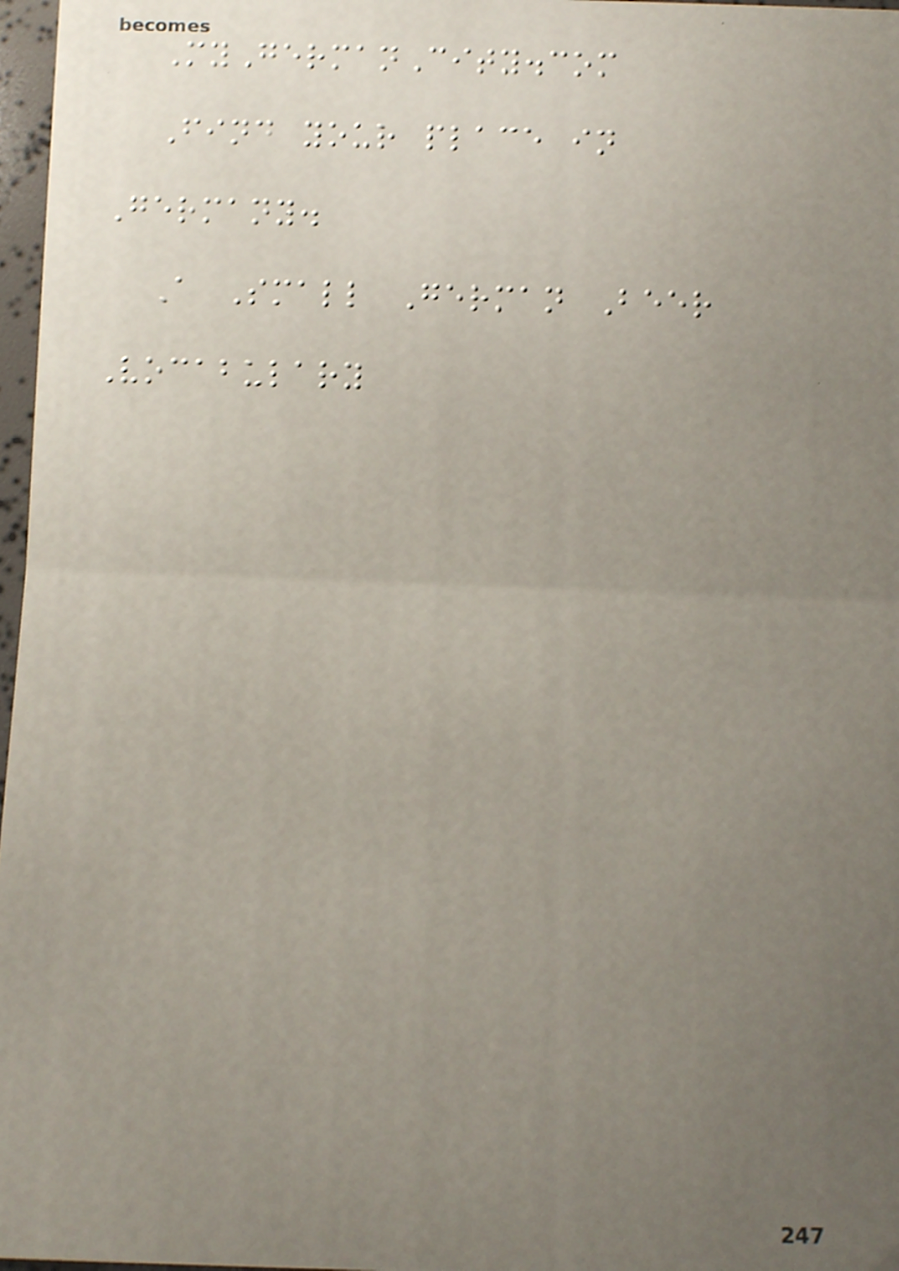MyGermanCity.com
Find your place in
Germany.
A Small German Beer
Vocabulary
